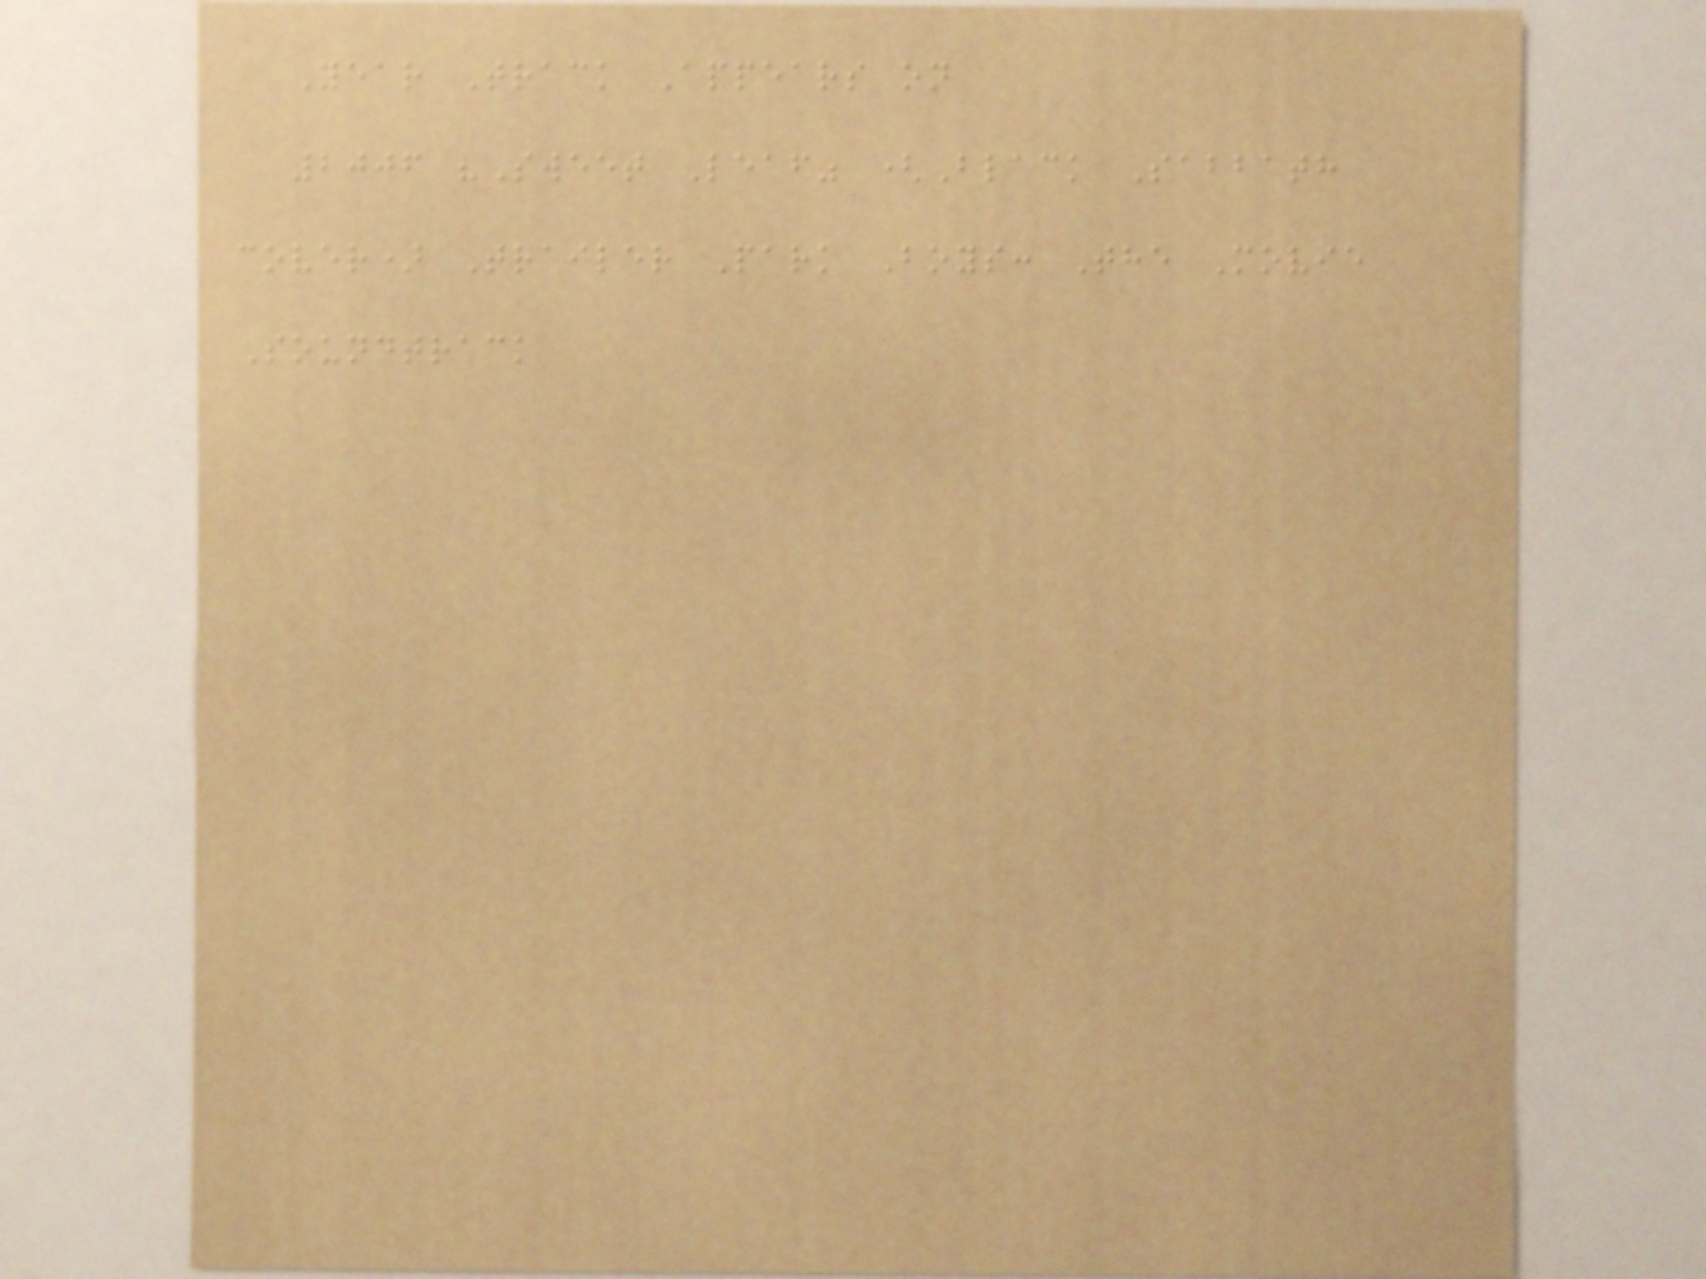Year Track Appears on
2006 "Sweet Leaf" (Black Sabbath
cover) Trailer Park Boys: The Movie
Soundtrack
